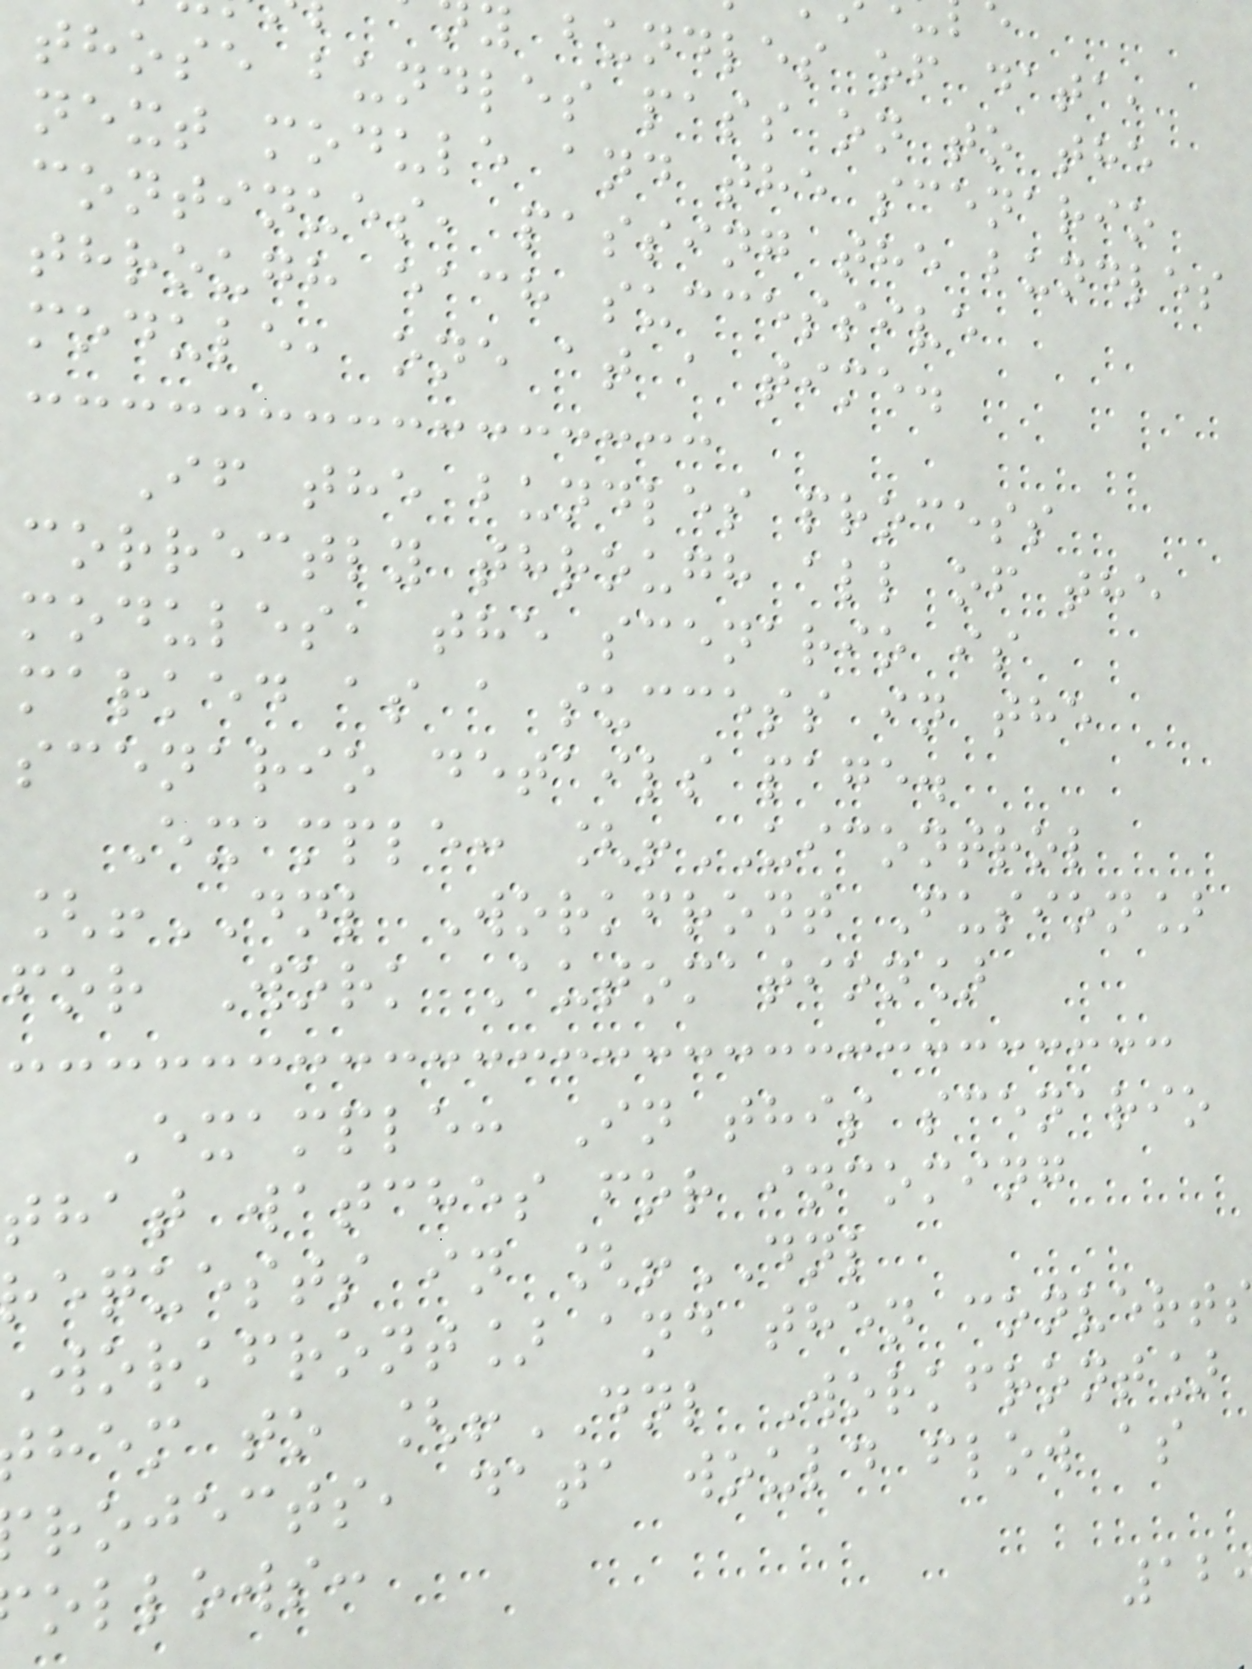y bundles of data,
those bundles pass on to the
next module and the scenario
continues, passing the bundles
through each successive
module, one at a time.
If the bundles process
correctly through all of the
modules, the scenario is
marked as a success in the
scenario details page.
Example: [!UICONTROL
[!DNL Workfront Fusion]
for Work Automation]
Example: In this scenario
that watches for incoming
requests in [!DNL
workfront] and then convert
hem to [!DNL Workfront]
rojects, data would flow as
ollows:
